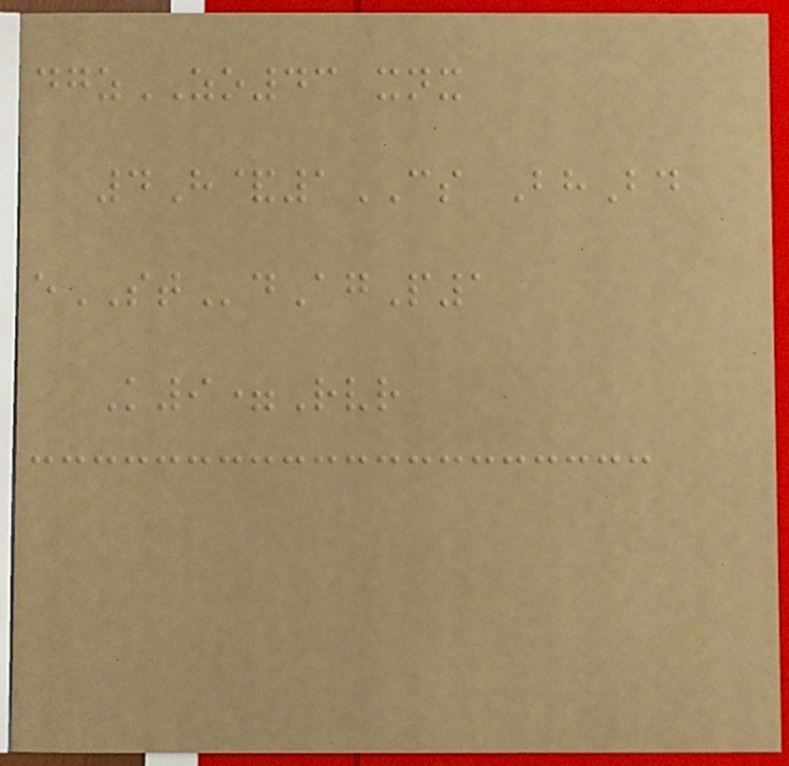dgzZO43 xnx
4H&1CS BhBd
eSTdAgP1
K9=Rvr
